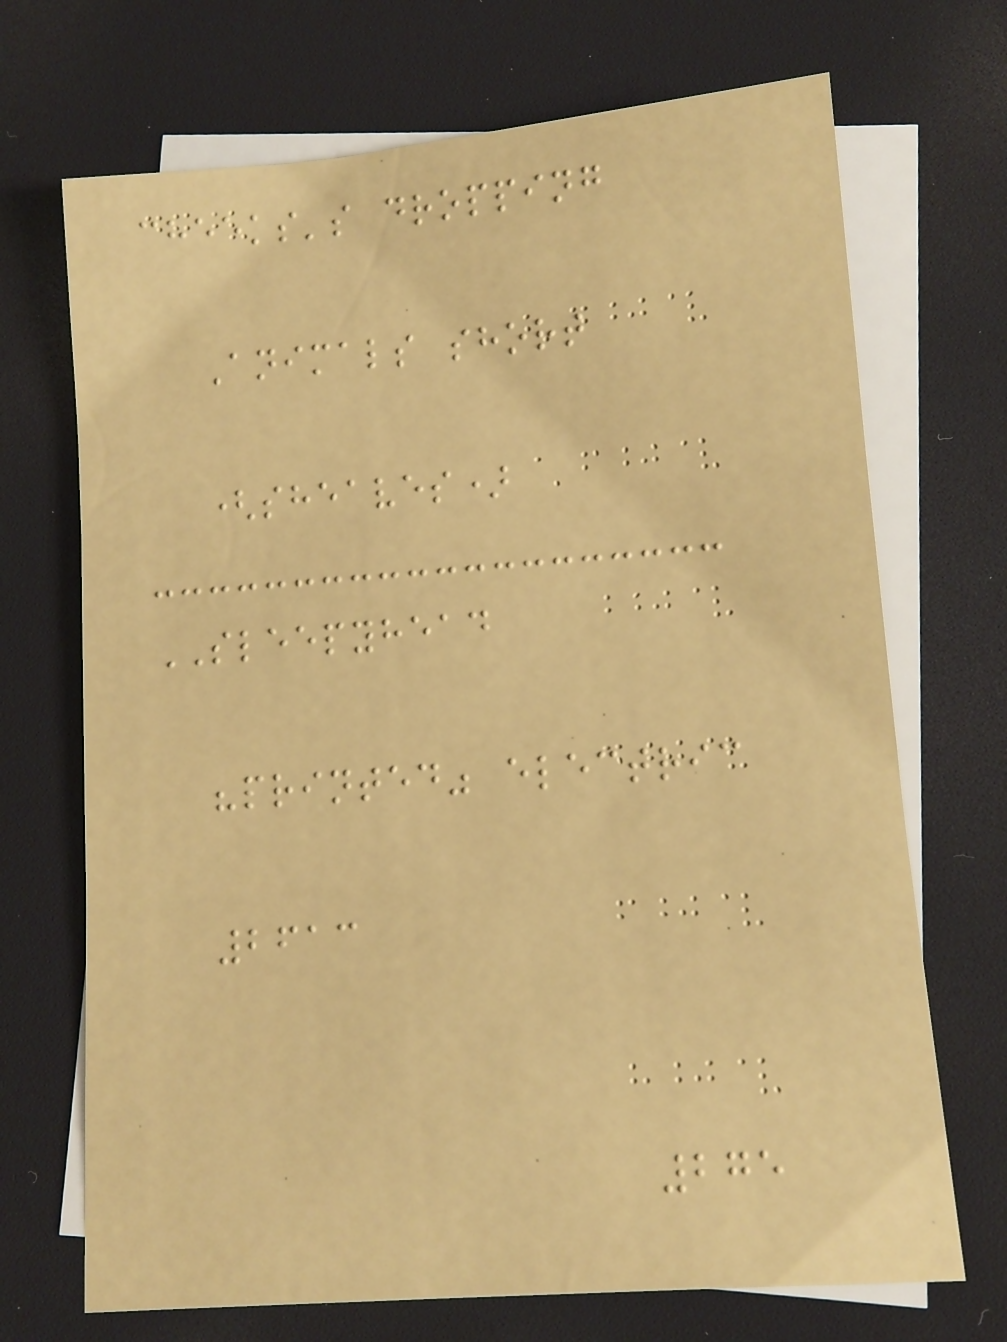cheeks's dropping
Animals short
(sheaves)
SLEEPYHEAD
"printed" electric
2613
275
